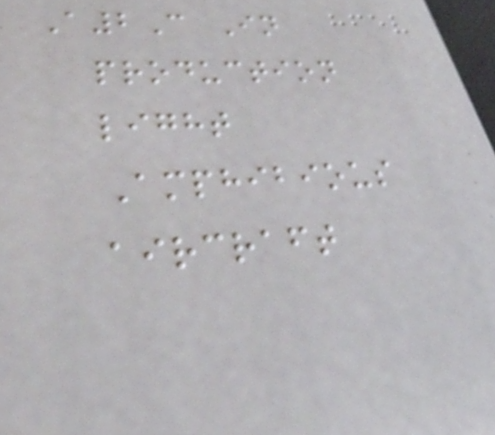A2C In
production
light
Amphibious
aircraft
